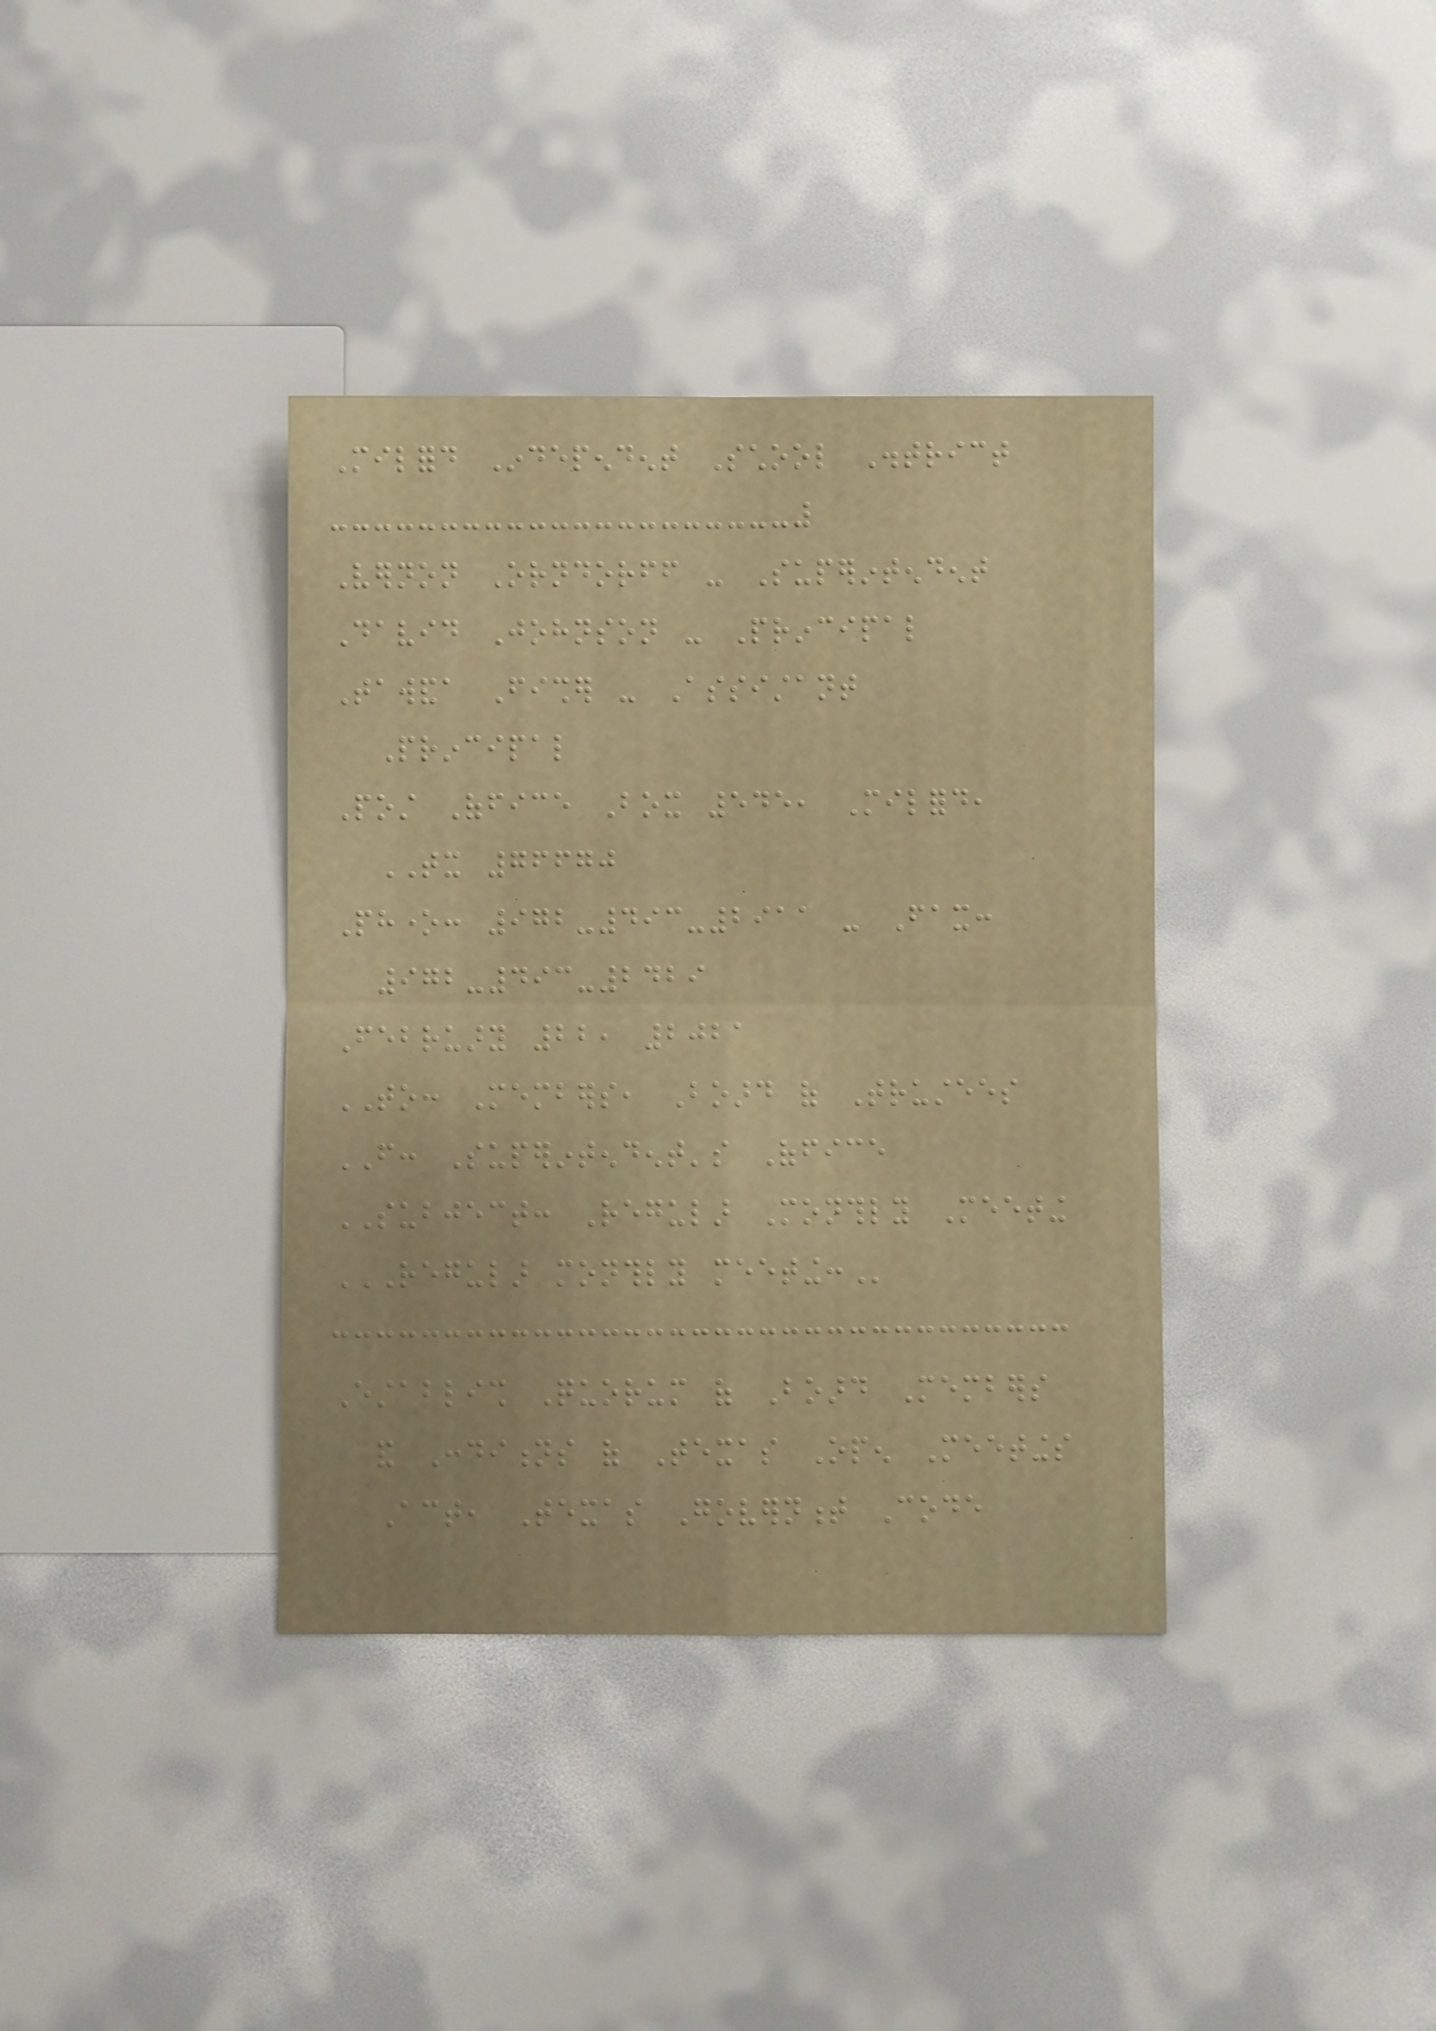Milford Independent School District
Vernon Orndorff - Superintendent
David Johnson - Principal
Tawanda Fisher - Assistant
Principal
Post Office Box 545, Milford,
TX 76670
Phone: 972-493-2911 - Fax:
972-493-2429
February 22, 2021
TO: Members, Board of Trustees
FROM: Superintendent's Office
SUBJECT: Regular Monthly Meeting
REGULAR MONTHLY MEETING:
Establish Quorum of Board Members
and Conditions of Texas Open Meetings
Act, Texas Government Code
